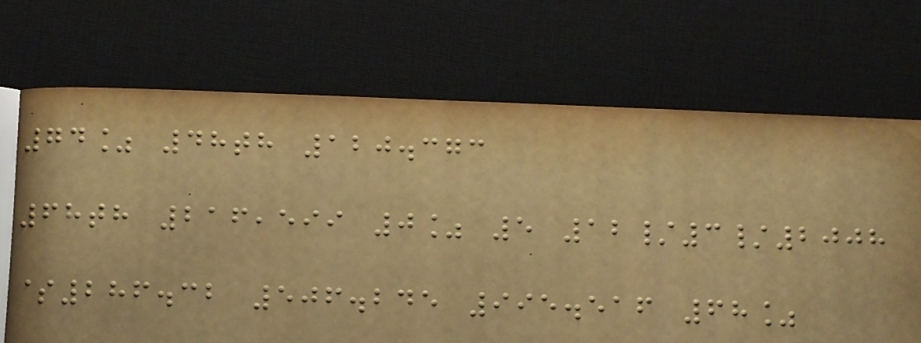74% 48th 120.373
68th 216,599 0% 5 12/3/2008
$286.32 506.245 995.516 68%
